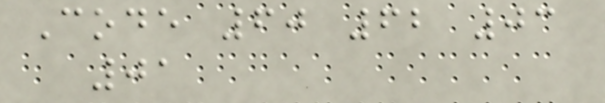Code 60 62 03
01
